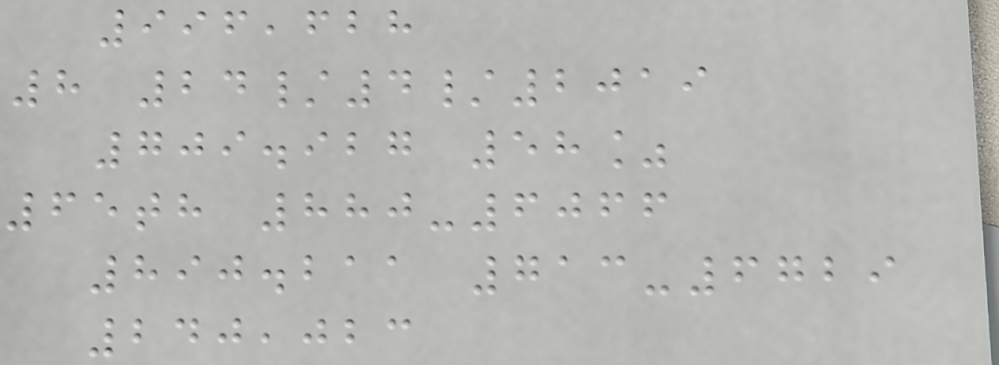996,628
8 24/4/2019
709.927 58%
65th 880-6066
890.211 713-6729
240,023
